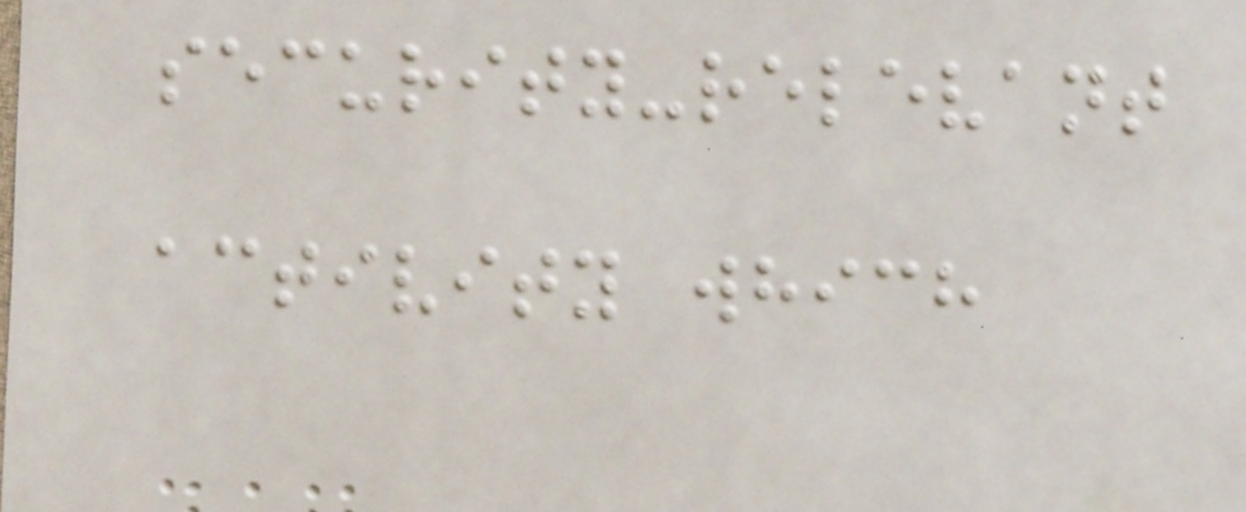security-relevant
activity which
